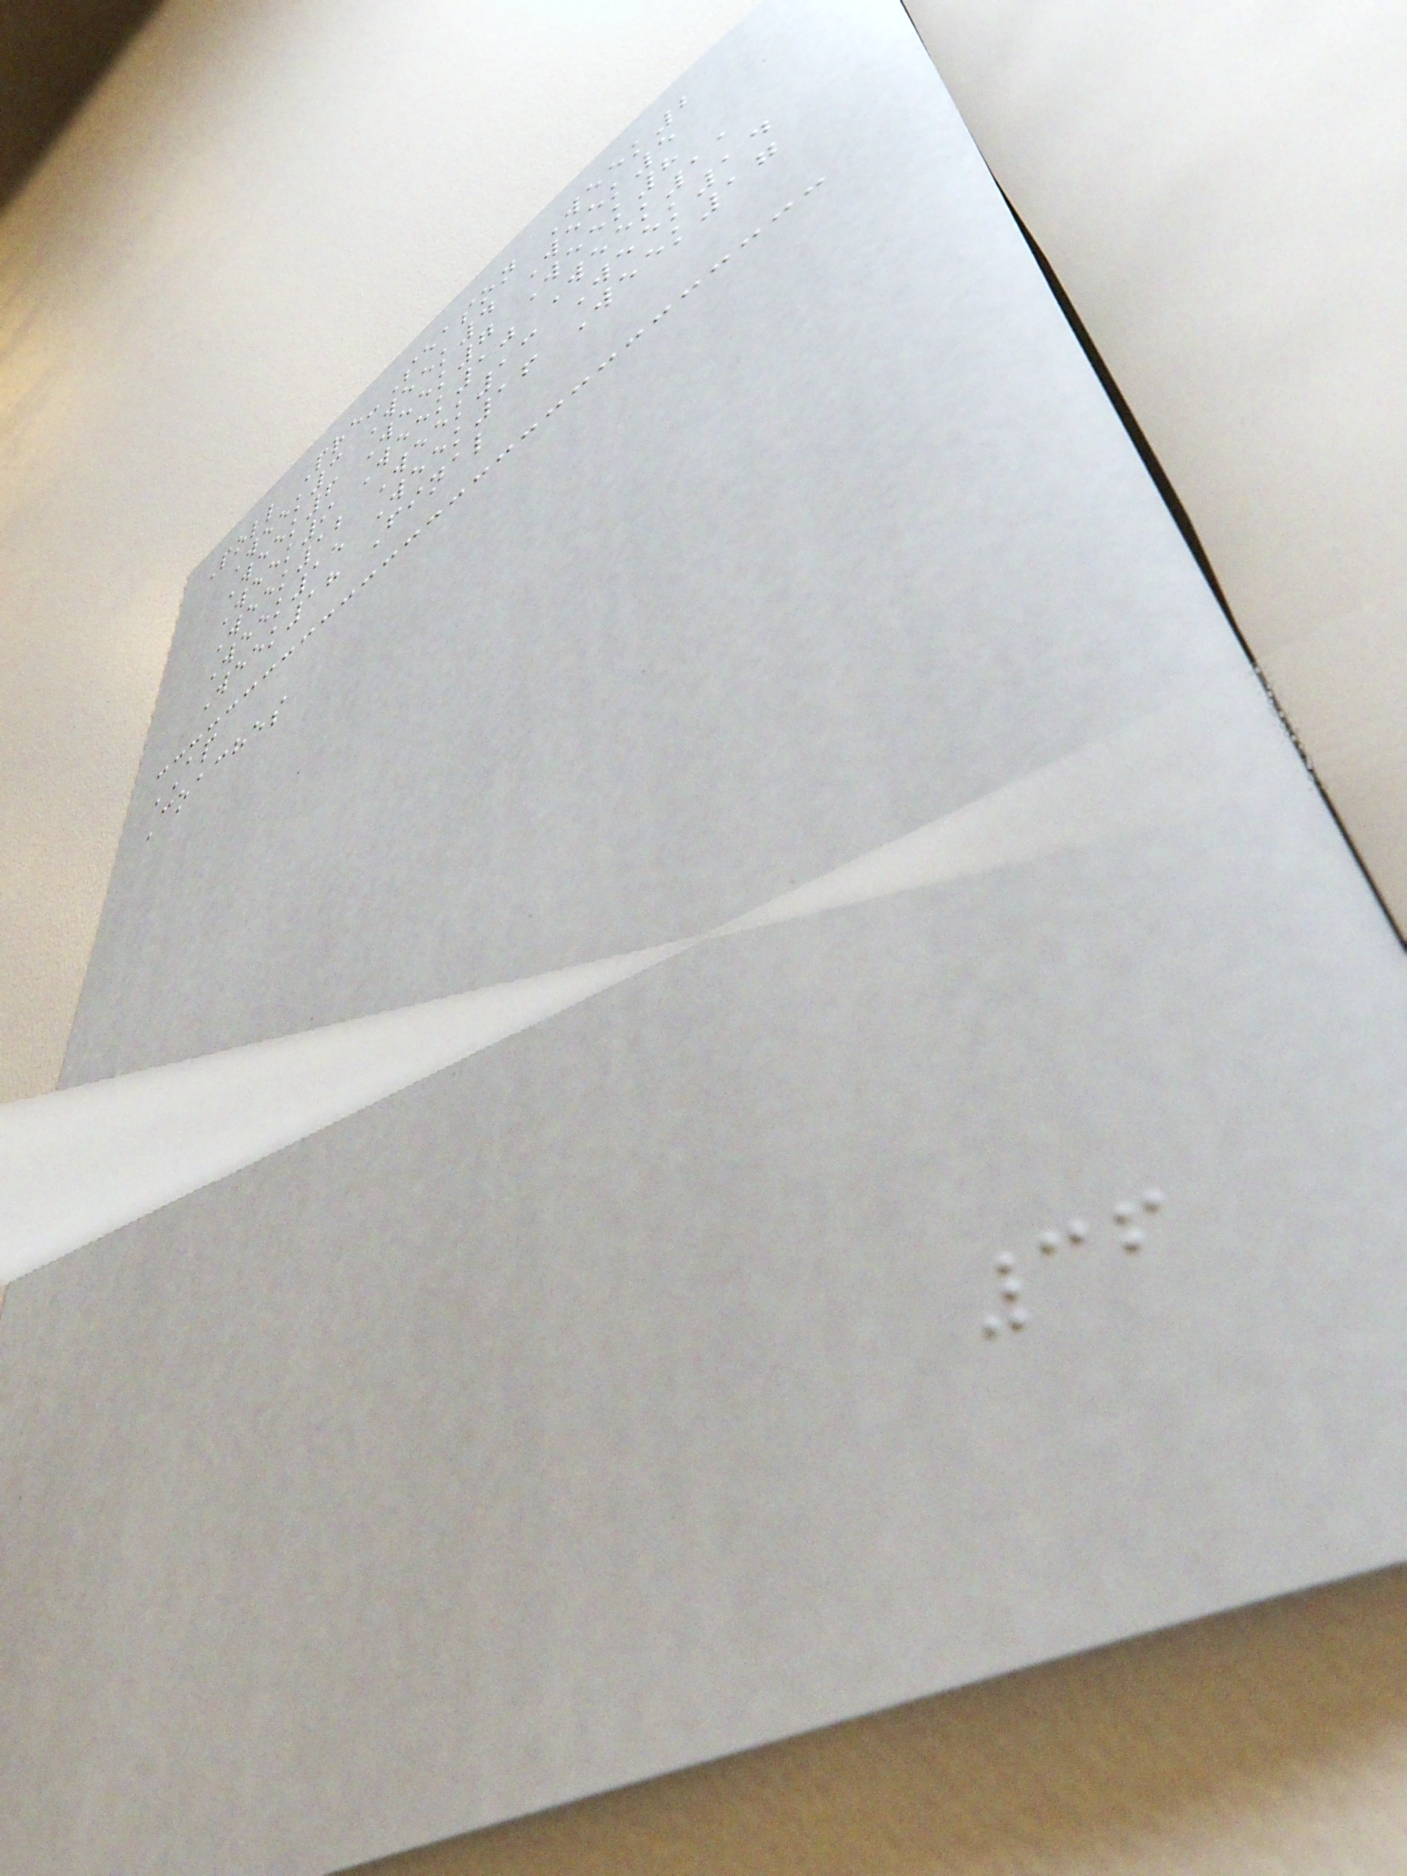Poll Pre-Season Week2
Week3 Week4 Week5
Week6 Week7 Week8
Week9 Week10 Week11
Week12 Week13 Week14
Week15 Week16 Week17
Week18 Final
AP
Coaches
36
